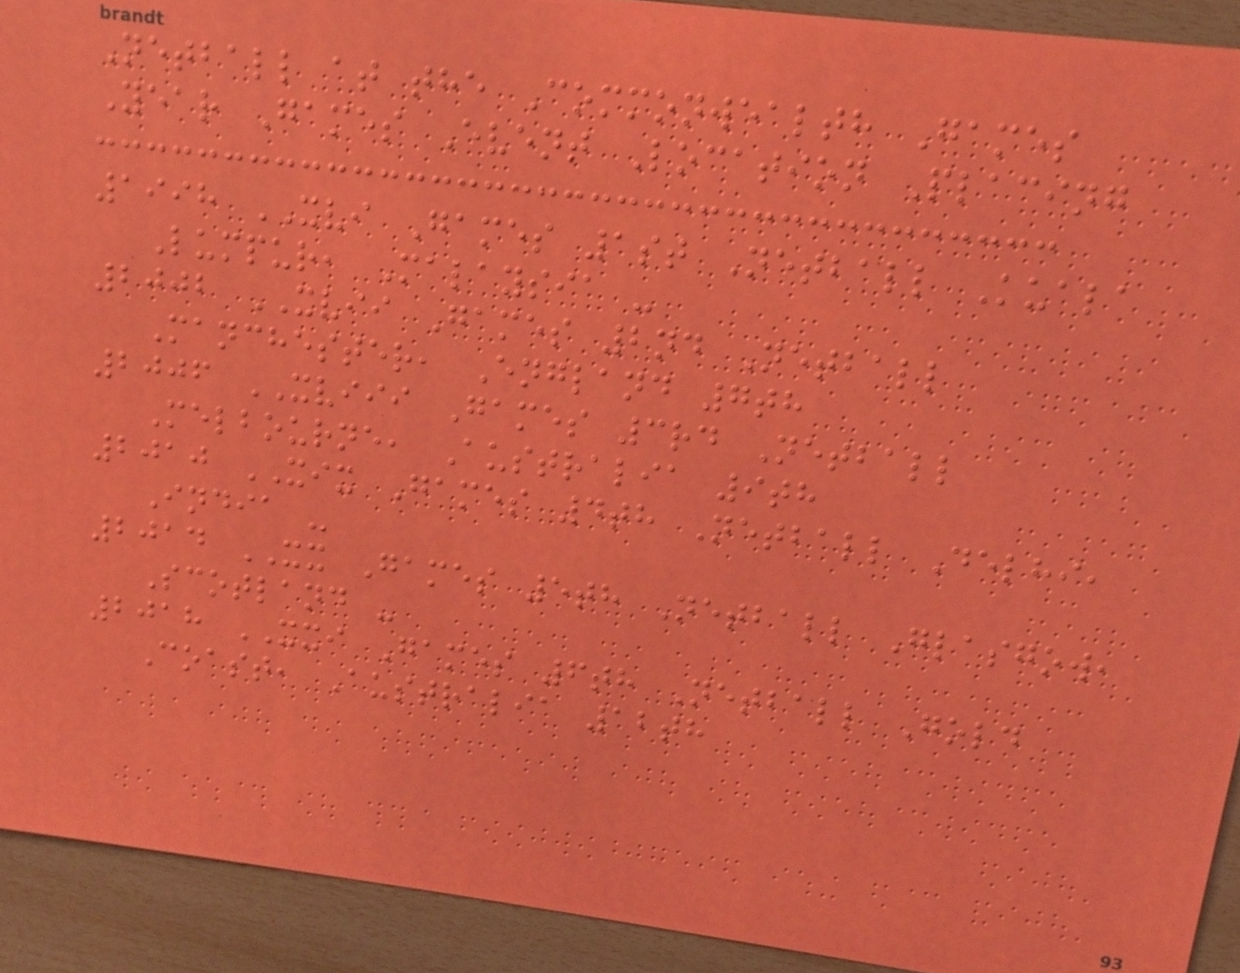Netball at the Commonwealth Games
Year Games Event Location Placing
1998 XVI Games 1st Netball Kuala
Lumpur, Malaysia -
2002 XVII Games 2nd Netball
Manchester, England 7th
2006 XVIII Games 3rd Netball
Melbourne, Australia 9th
2010 XIX Games 4th Netball Delhi,
India -
2014 XX Games 5th Netball Glasgow,
Scotland -
2018 XXI Games 6th Netball Gold
Coast, Australia 12th
